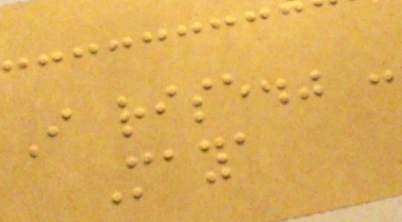I rise." -
Maya
